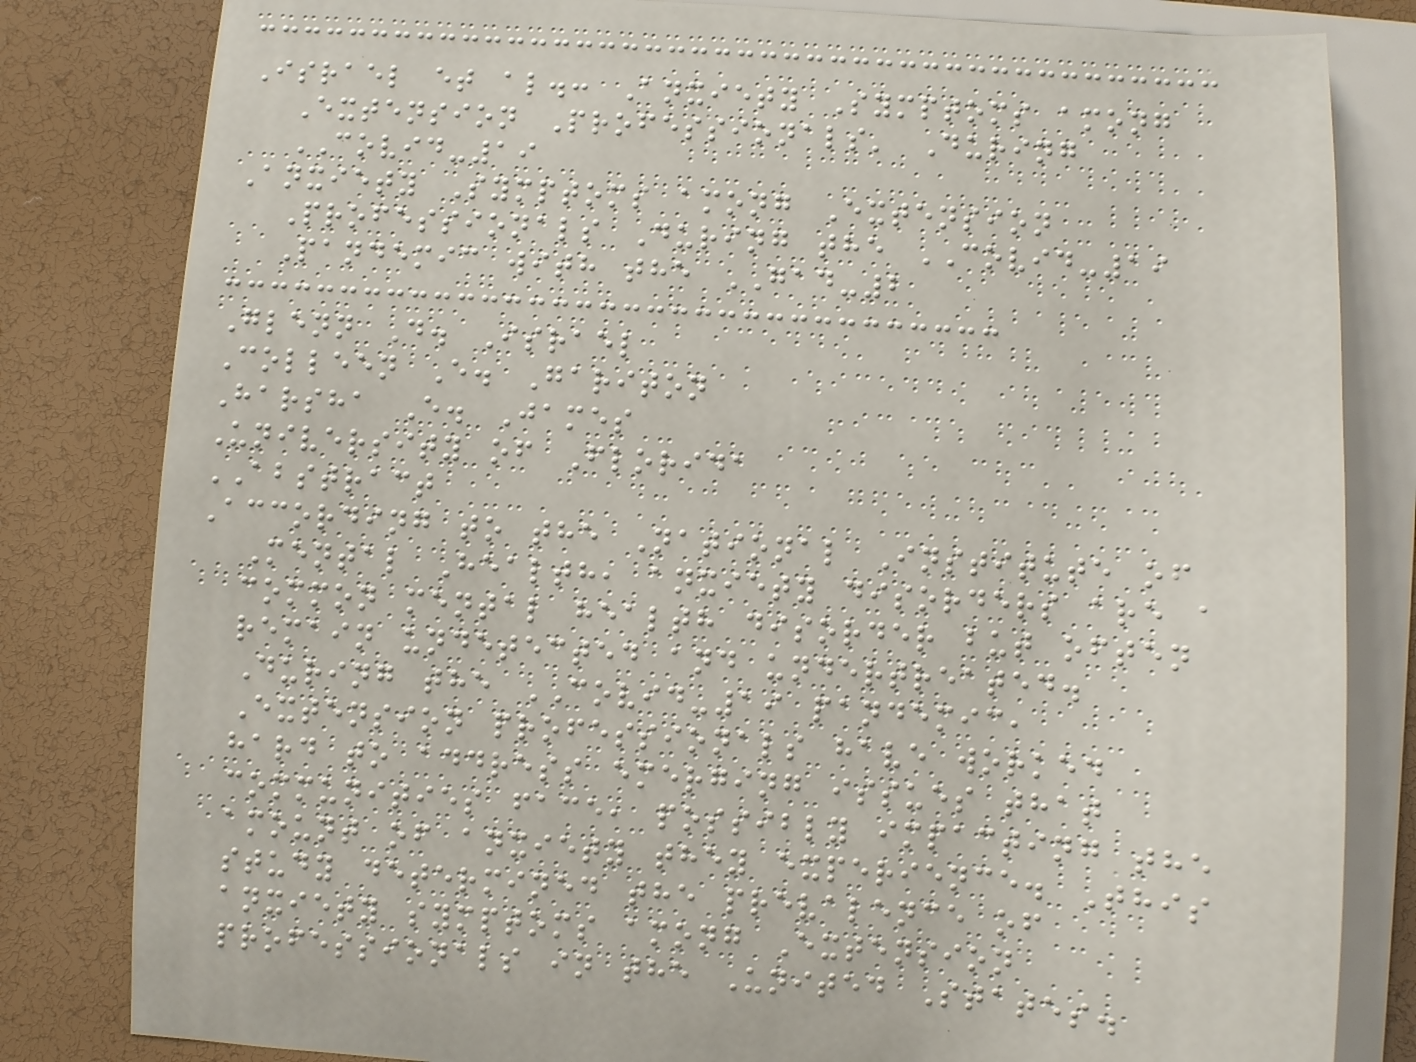Israel et al.: Anxiety Symptoms among
Extension Professionals' During
COVID-19
Anxiety Symptoms among Extension
Professionals During the COVID-19
Pandemic with the GAD-2
Glenn D. Israel
Colleen E. Gariton
Harsha E. James
University of Florida
ABSTRACT
According to the National Institute of
Mental Health, anxiety disorders are a
common mental health disorder but often
remain undetected and undertreated.
During the COVID-19 pandemic,
Extension professionals have worked
hard to address emerging issues that
communities face, possibly impacting the
amount of anxiety they experience. This
study determined the prevalence of
anxiety symptoms among Extension
professionals in the United States.
